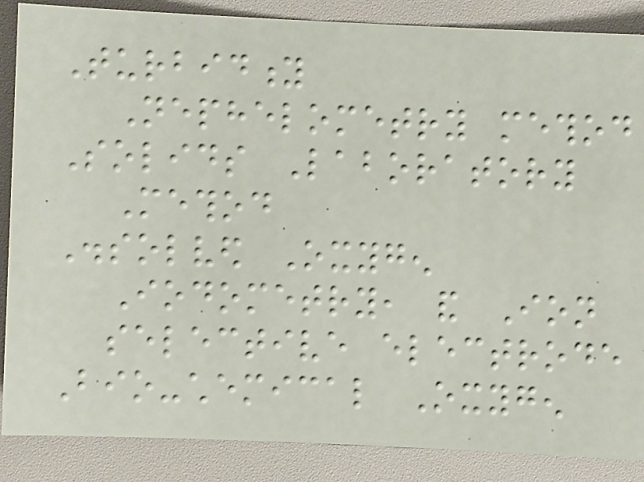Turbidity
Nephelometry method
Solids Laboratory
Method
Dissolved Oxygen
Iodometry, and Ion
selective electrode
Bio-chemical Oxygen
